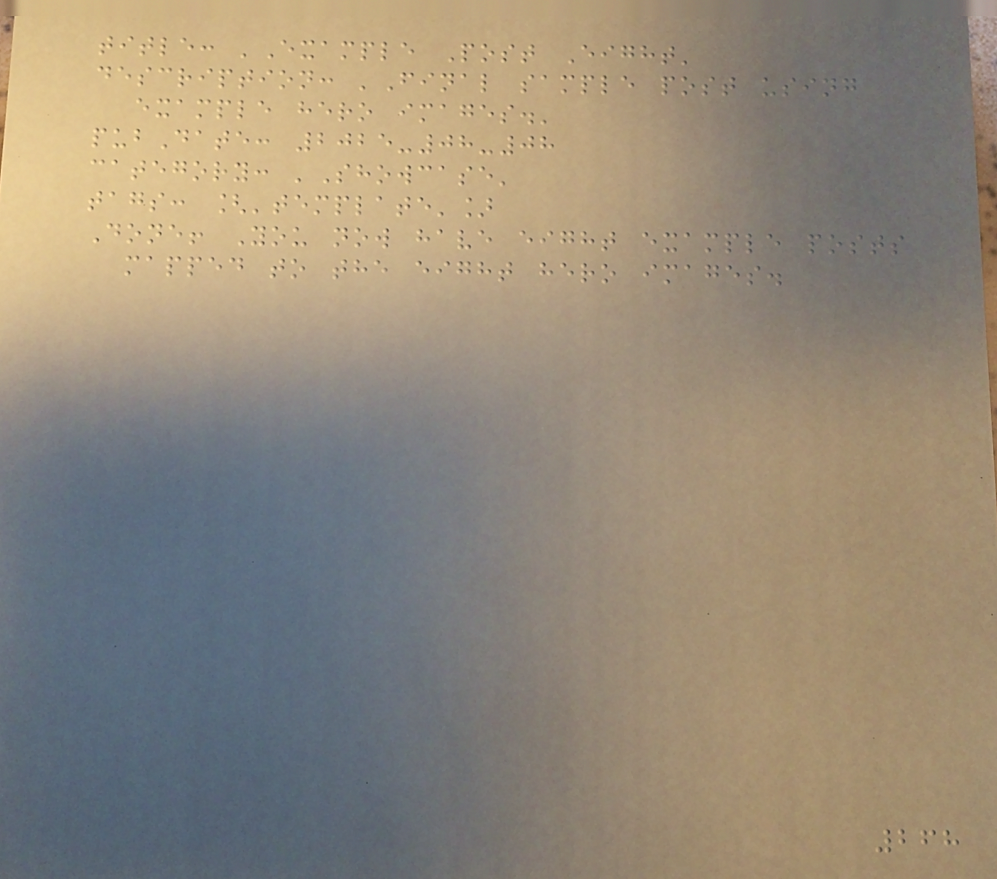title: 'Example Post Eight'
description: 'Final sample post using
example hero images.'
pubDate: 2025-08-08
category: 'Showcase'
tags: ['template']
Done! You now have eight example posts
mapped to the eight hero images.
268
